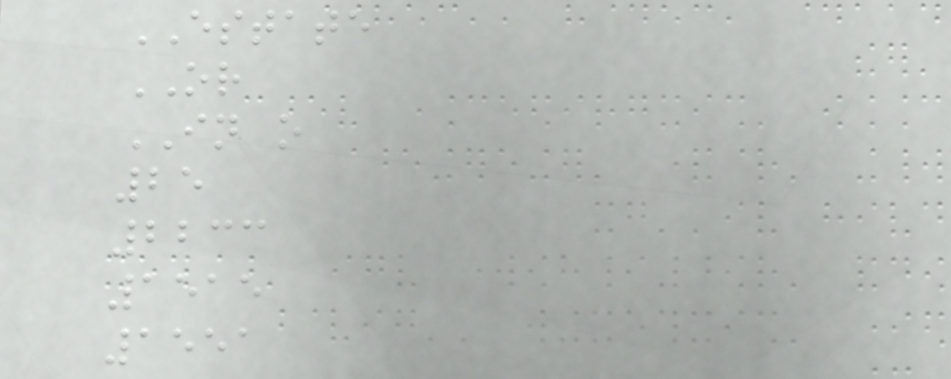ESTATE
OR
IN o
25
2233
1515
1551
